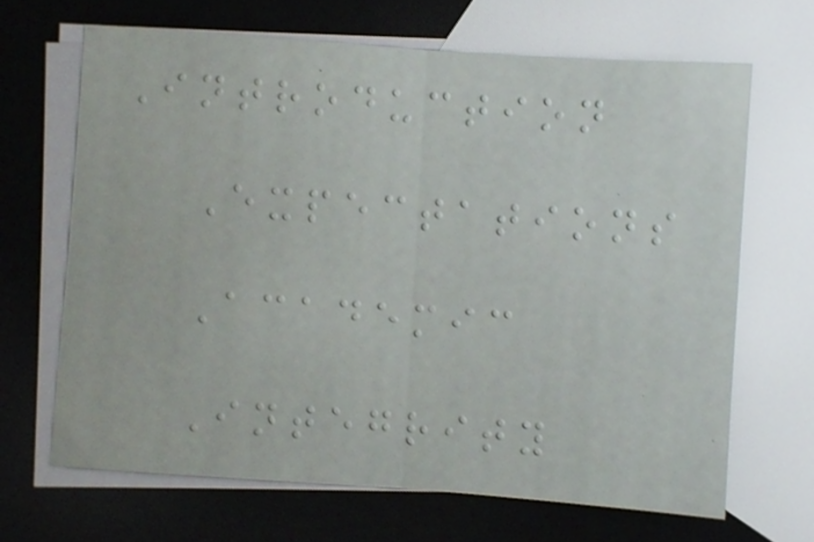Introduction
Expectations
Academic
Integrity
